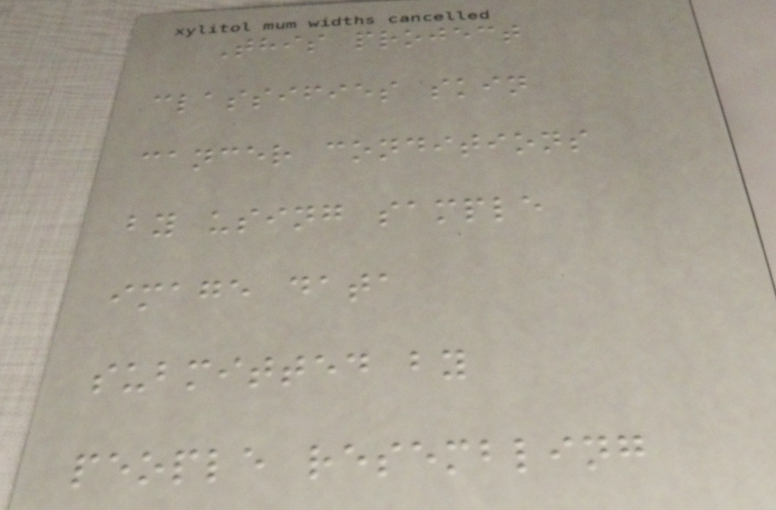This project
classifies skin
cancer conditions
by using sample
image data
submitted by
people resembling
